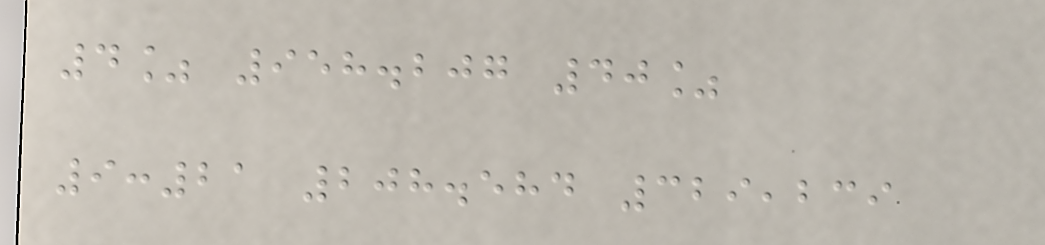4% 958.207 40%
9:21 208.584 329,239
